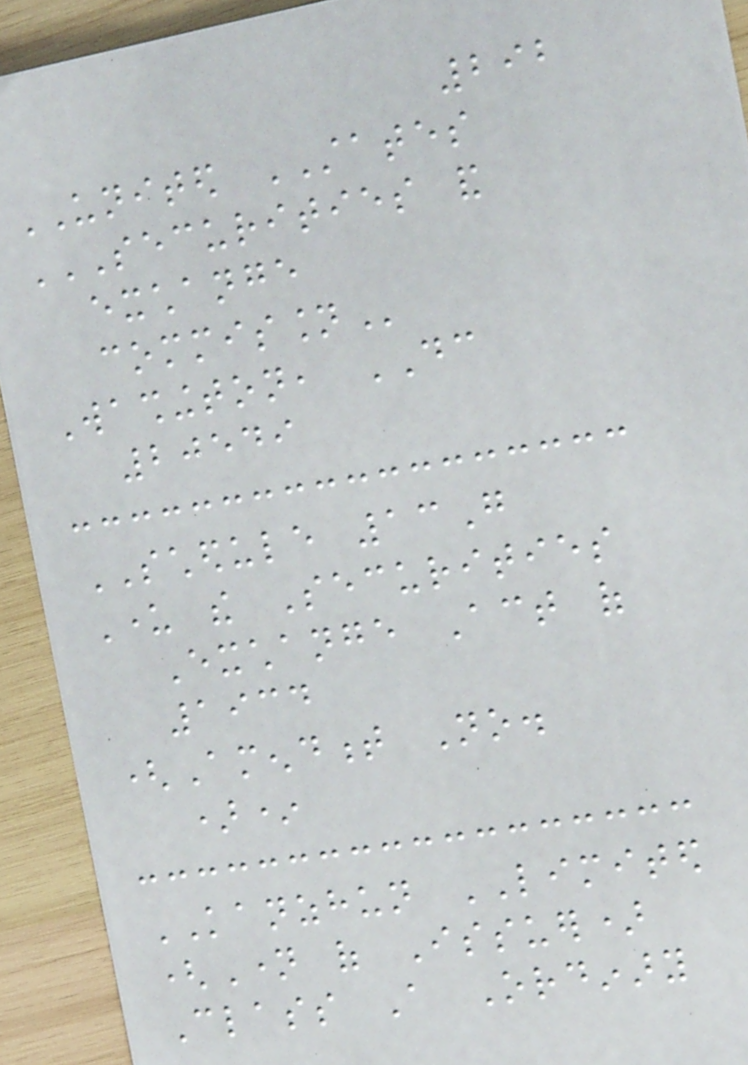292
UNITED STATES
SECURITIES AND
EXCHANGE
COMMISSION
Washington, DC
20549
SCHEDULE 13G
Under the Securities
Exchange Act of
1934
(Amendment No.
)*
KANZHUN LIMITED
(Name of Issuer)
Class A Ordinary
